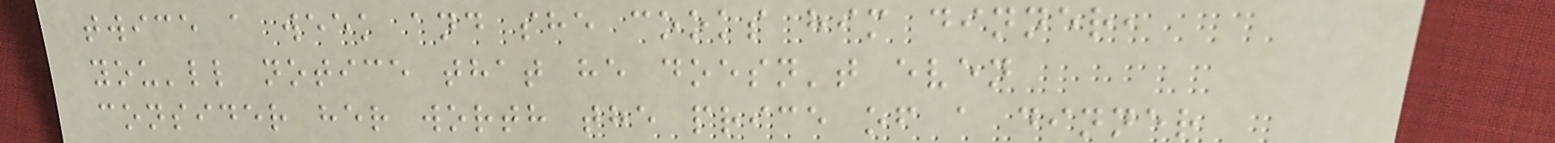twice a week and she cooks him dinner,
you'll notice that he doesn't even
consider her worth the price of a dinner
